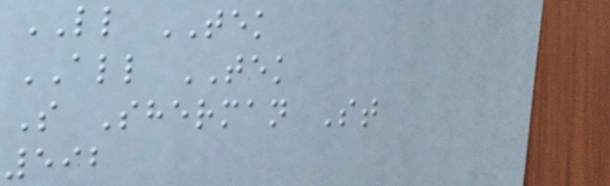LL TEK
ALL TEK
S Sherman St
592
